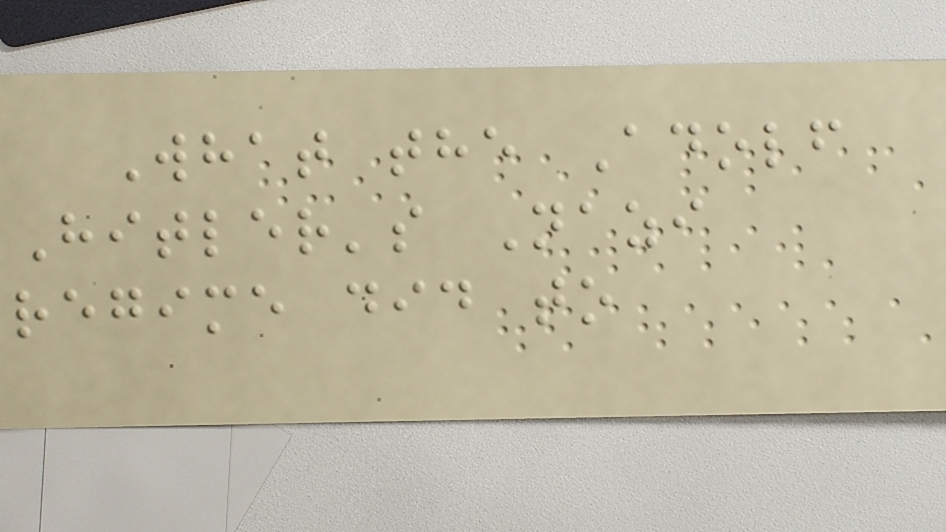What the Adolf
Hitler's Nazi
regime did to
